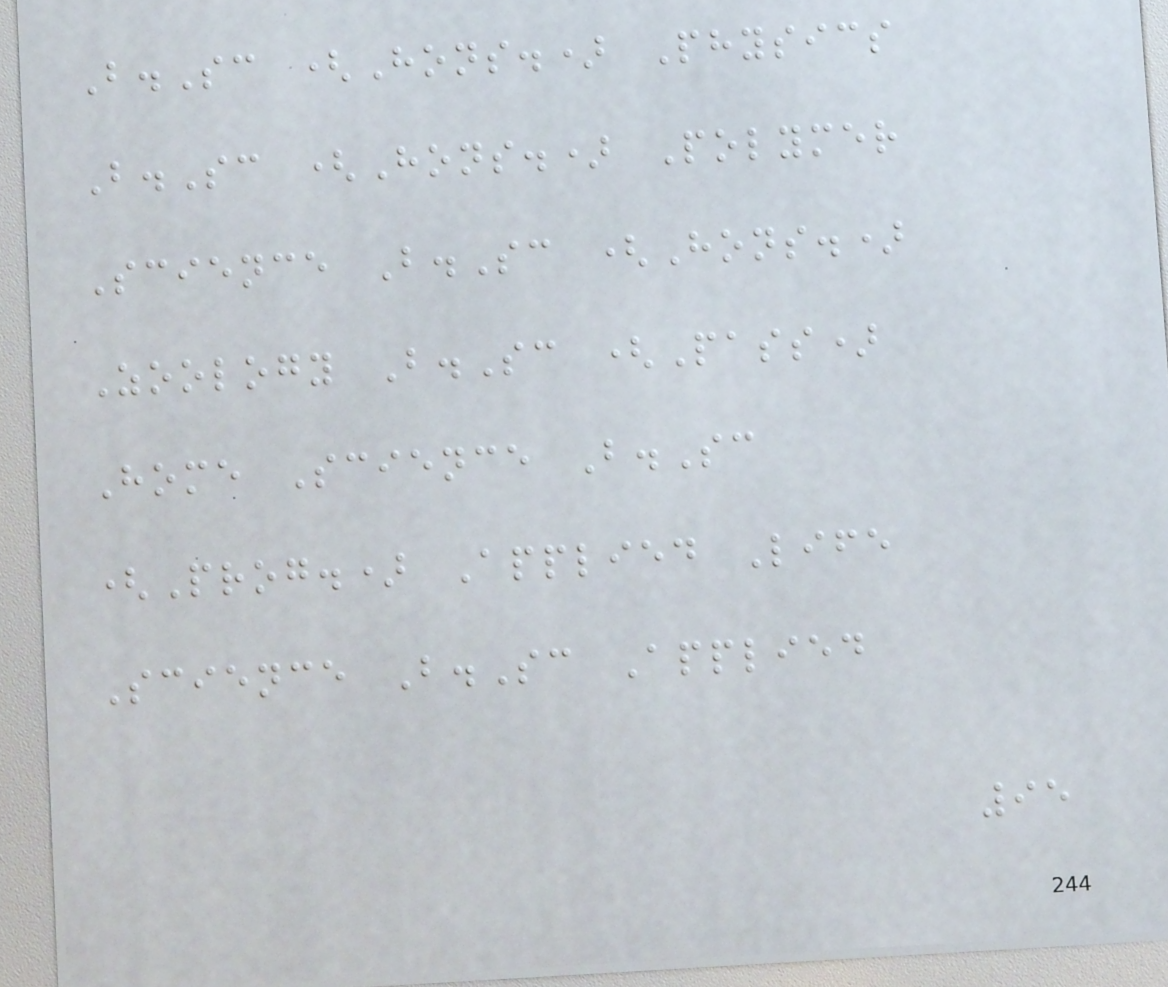B.Sc (Hons.) Physics
B.Sc (Hons.) Polymer
Science B.Sc (Hons.)
Zoology B.Sc (Pass)
Home Science B.Sc
(Prog.) Applied Life
Science B.Sc Applied
95
